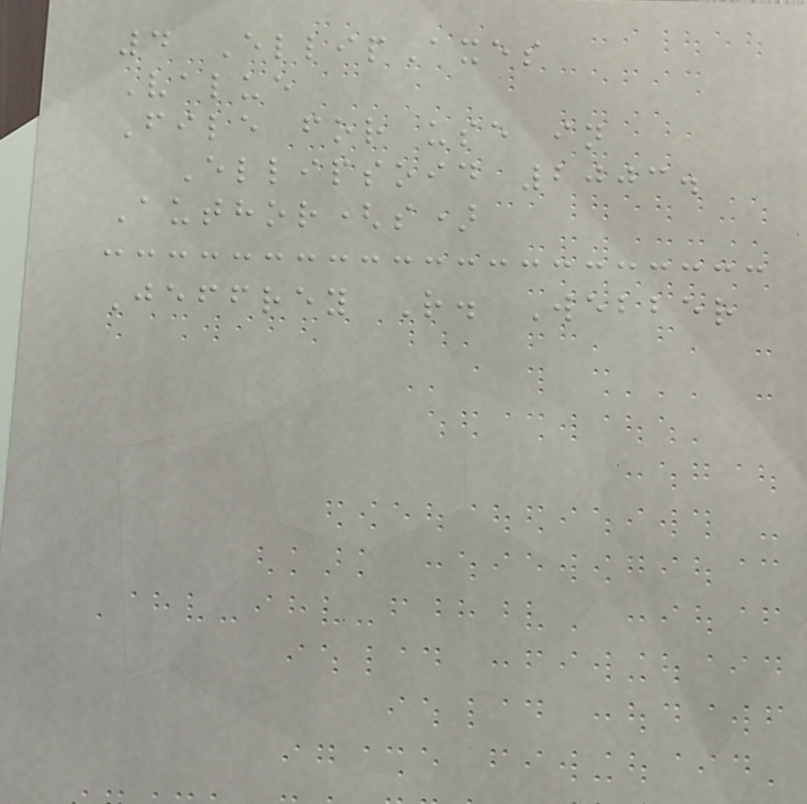4 EllipAxes
Value
File for use in
Ellipsoid 2003.
Author(s)
Jeffrey R. Webber
